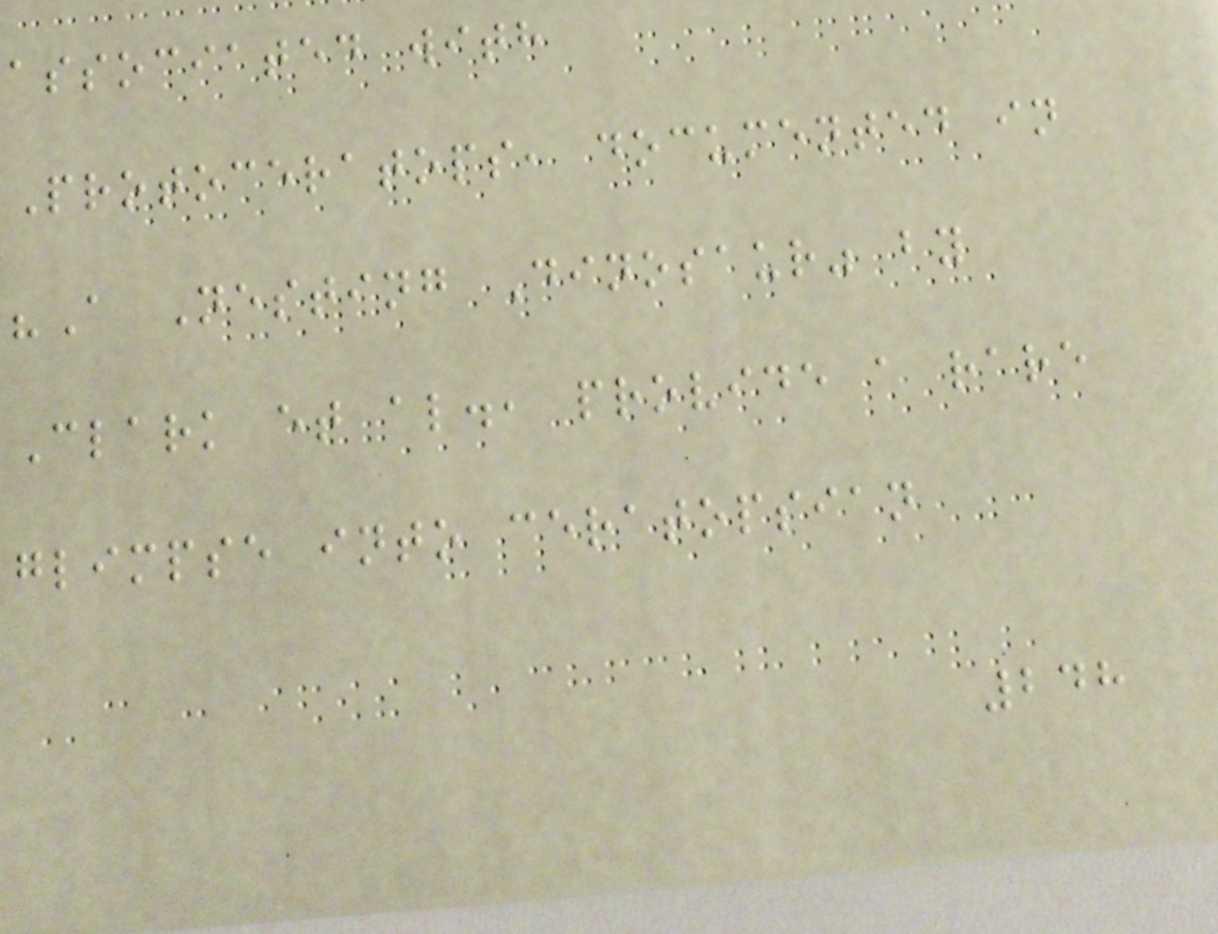associated with
Protoceratops, documented in
"A Nesting Dinosaur" by
Clark et al., provide a rare
glimpse into ceratopsian
248
